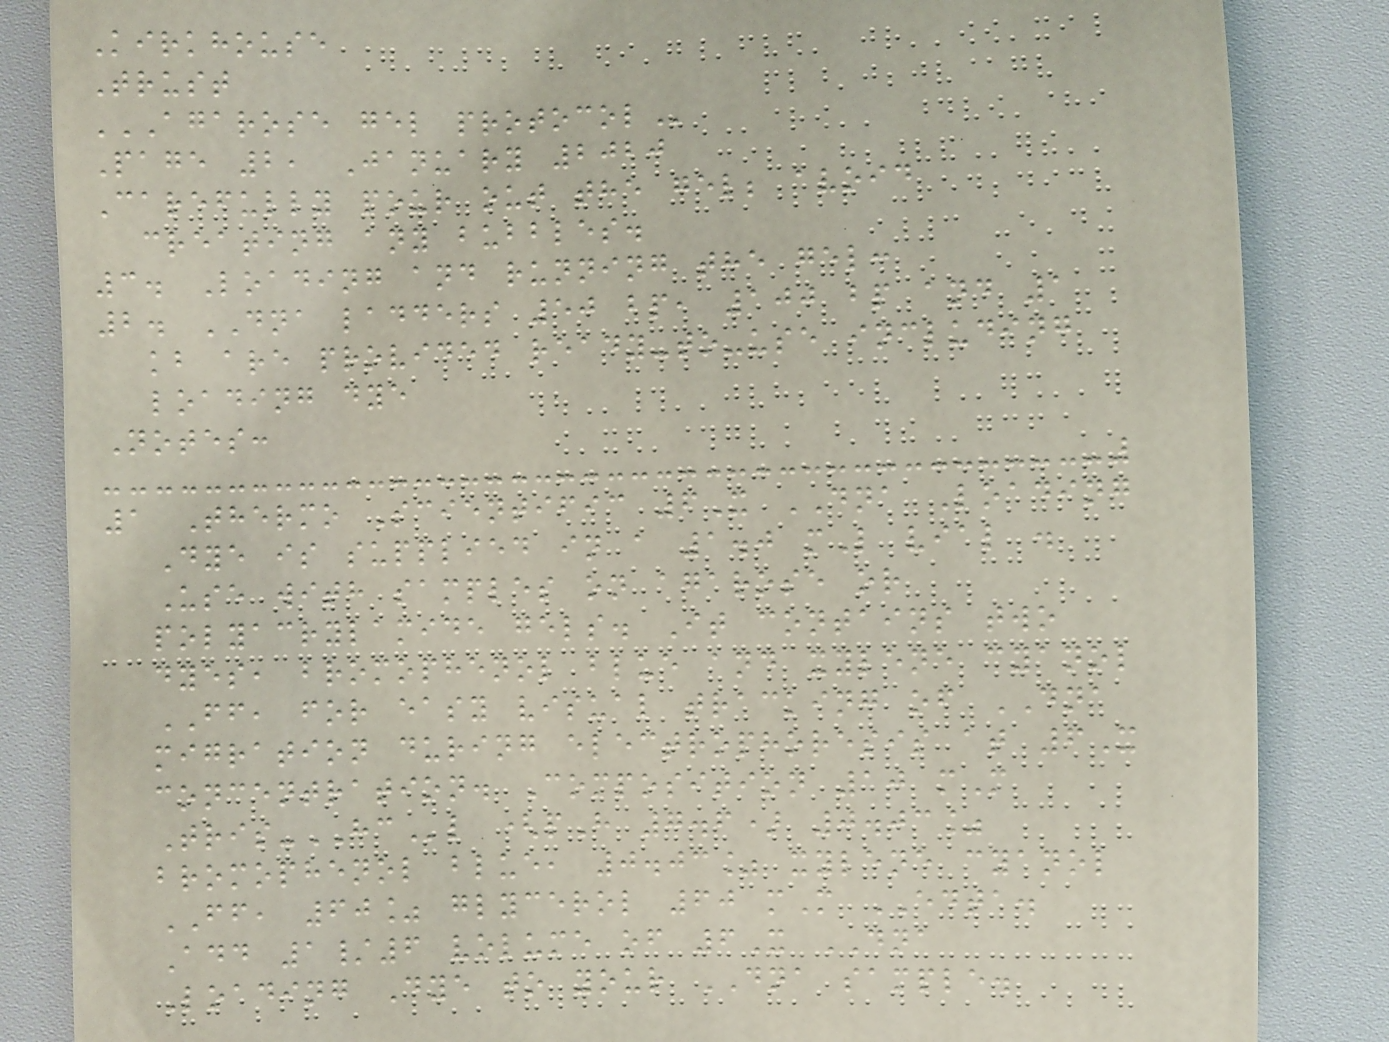Kirkhouse
Trust
AGAROSE GEL PROTOCOL
Page 2, January 2020
Carefully pour out the gel; avoid
creating any bubbles.
3. Loading and running the gel:
2. DNA ladders 50 bp, 100 bp and 1
kb are provided ready-to-use including
loading dye
Notes:
1 Thermo Scientific 6X DNA Loading
Dye is supplied in a 1.0 mL vial .
Use with samples on agarose or
polyacrylamide gels. It contains two
dyes, bromophenol blue and xylene cyanol
FF, for easy visual tracking of DNA
migration during electrophoresis at 6X
concentration. Composition 10 mM
Tris-HCl (pH 7.6) 0.03%
bromophenol blue, 0.03% xylene cyanol
FF, 60% glycerol 60 mM EDTA.
Add 1/6 volume of 6X DNA
Loading Dye to your DNA sample.
